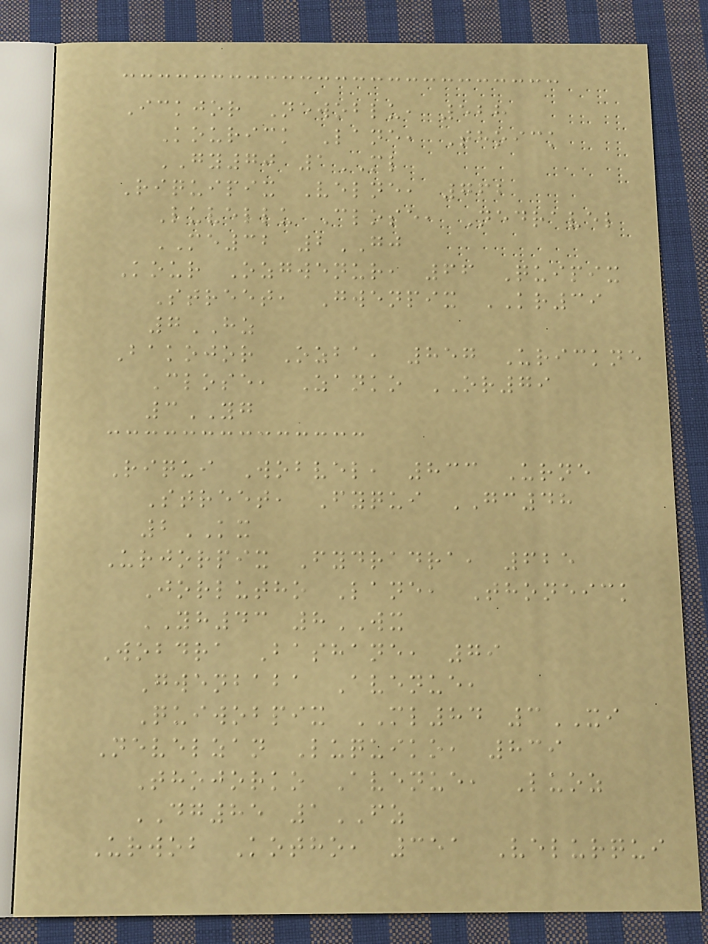Ickjor Newoblu, 528
Kourick Lane, Thoick
GY70 1ML
Riquipix Velne, 762
Luvellu Close, Nedravel
ME32 2GJ
Kour Ozgwenur, 66 Quipix
Street, Gwenpix KR39
7HZ
Bakojor Ozba, 857 Urickne
Close, Zanko OR79
3YG
Riqui Wobvel, 833 Urne
Street, Fyqui GC48
2KX
Urjorpix Fydradra, 625
Jorlutho Lane, Thoneick
YH43 8WX
Wobdra Bashane, 79
Gwenbaba Avenue,
Quiwobpix ML84 3XI
Nevelzan Luquiko, 839
Thojorko Avenue, Luoz
DG85 1FZ
Urwob Kotho, 351 Velurqui
